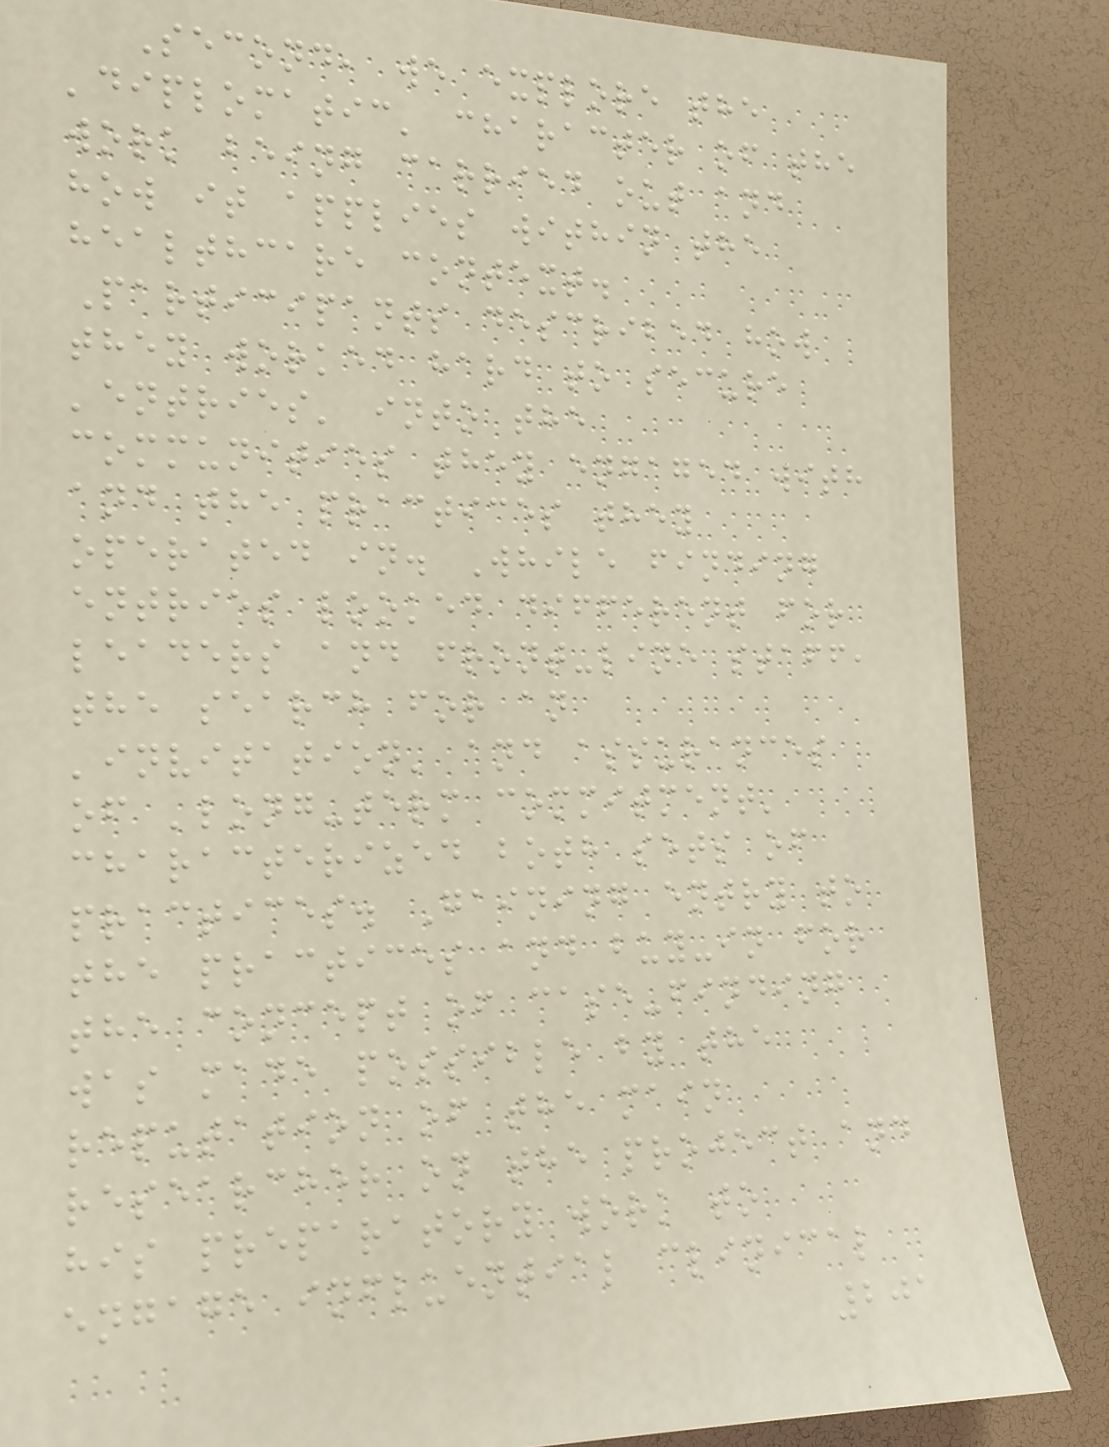Second, we explore the
'diplomatic' character of the
work being carried out and
how it applies within the
healthcare context.
Participants described how
they worked hard to secure
'entries' into the
communities they engaged with
and the practices they
operated in. While finding
entries looked different for
leaders and front-line staff,
the search for an
'invitation' and assurances
of 'long-term commitment'
characterized both sets of
practices. Gaining entry to
the practices and buy-in for
the concept of case-finding
was made possible by the
reputation of the main
researcher on the project and
his preparatory work to
engage influential clinical
201
